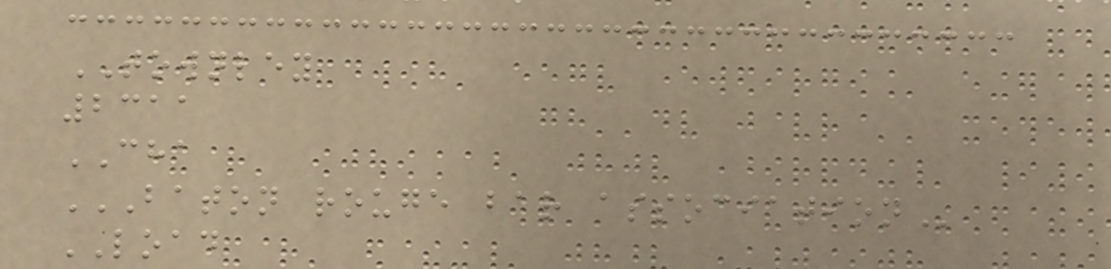TOWNLEY
2311
CHA
BATON ROUGE BAR ASSOCIATION
LOAD
